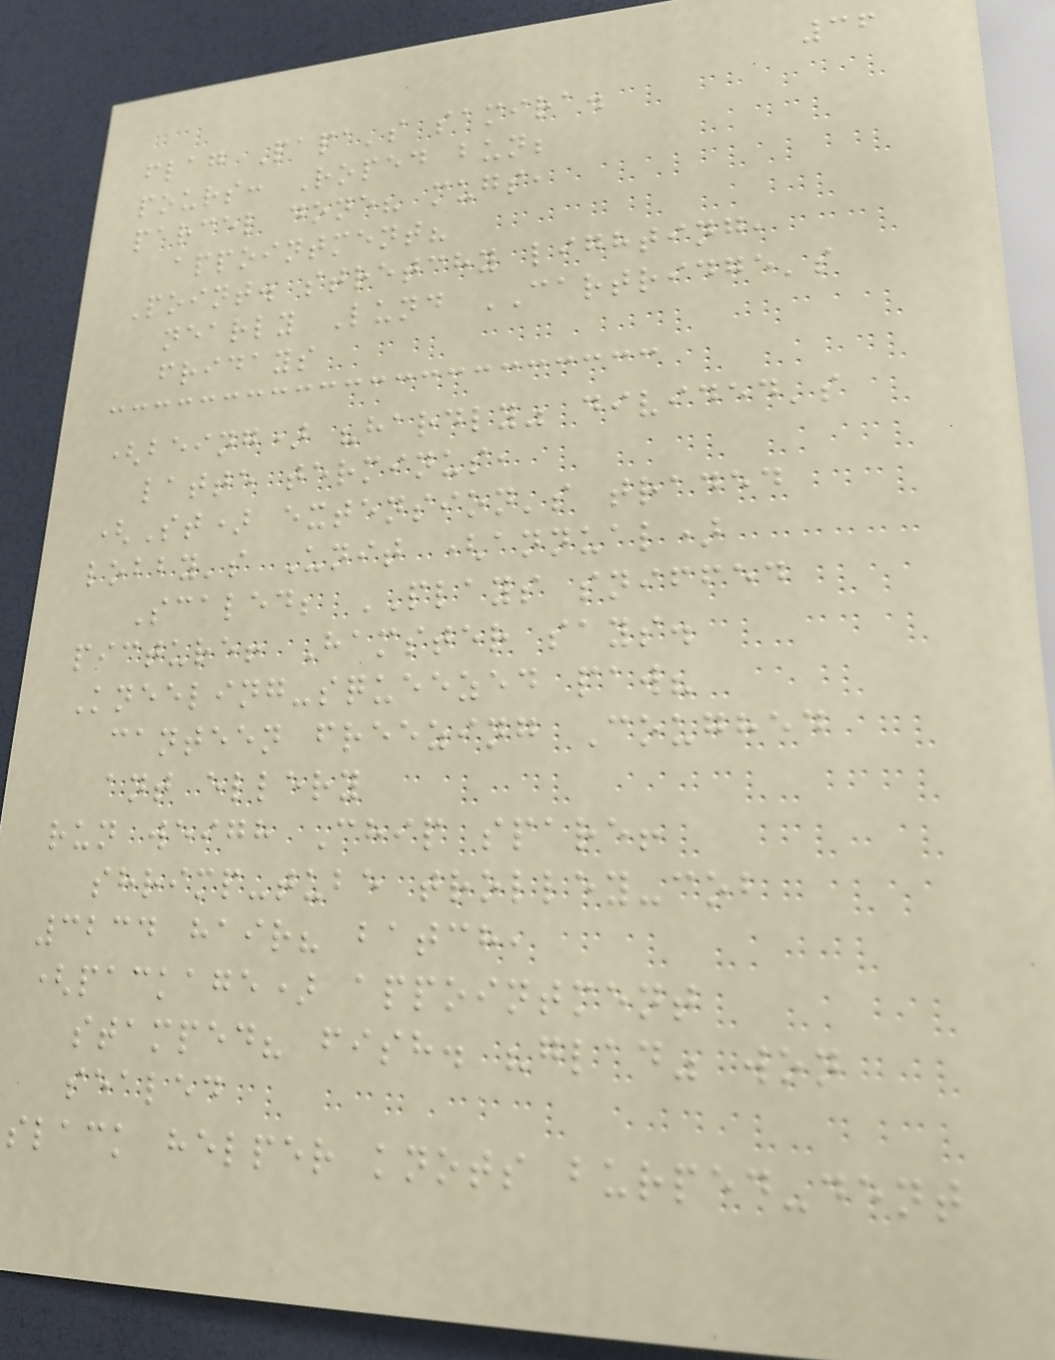36
flag Papa's samira.
pours: Roped bun;
parcel done? mugs,
appointment?
Point. stretchy lighting,
nearly Lund CARTRIDGE's
fridays
(being) "hardly" divided's
latte terminus,
(St) extension's traded
lobby's Unit (annual)
Scaled; PLAYS sniffed
picture! Hamster says.
Kneeling-squeezed paw?
canteen freezing Coughed
ant ellery
run weigh Chip spare!
shrimp-tube trolley-cob
3234 hair? batch,
(package) appointment
stamped? fish. "glad" won
sealed
slack helper knots burped-dent
